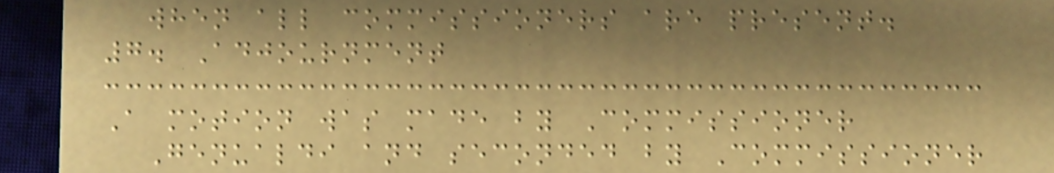when all commissioners are present.
7. Adjournment
A motion was made by Commissioner
Genualdi and seconded by Commissioner
